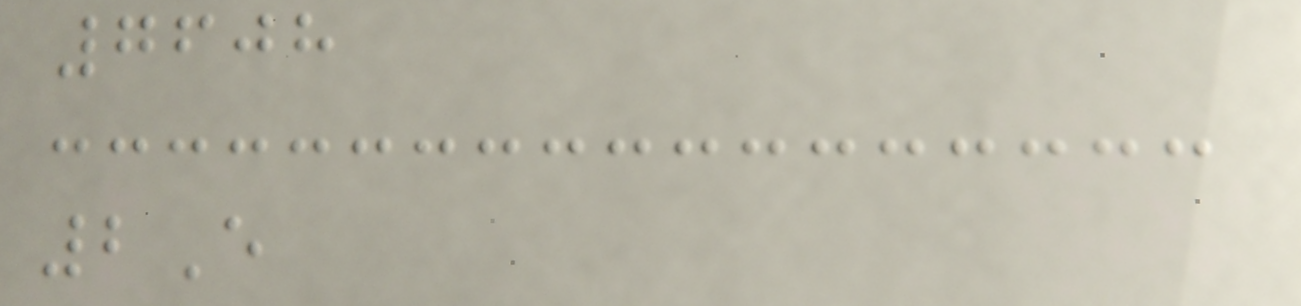7608
2E
